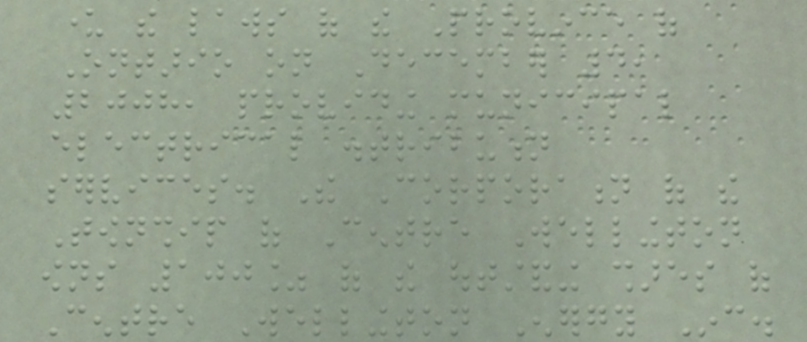under the laws of the Province of
Ontario on December 4,
2008, providing municipal
electrical distribution
services. The Corporation of the
Township of Centre Wellington
owns 100% of the outstanding shares of
Centre Wellington Energy Inc.
